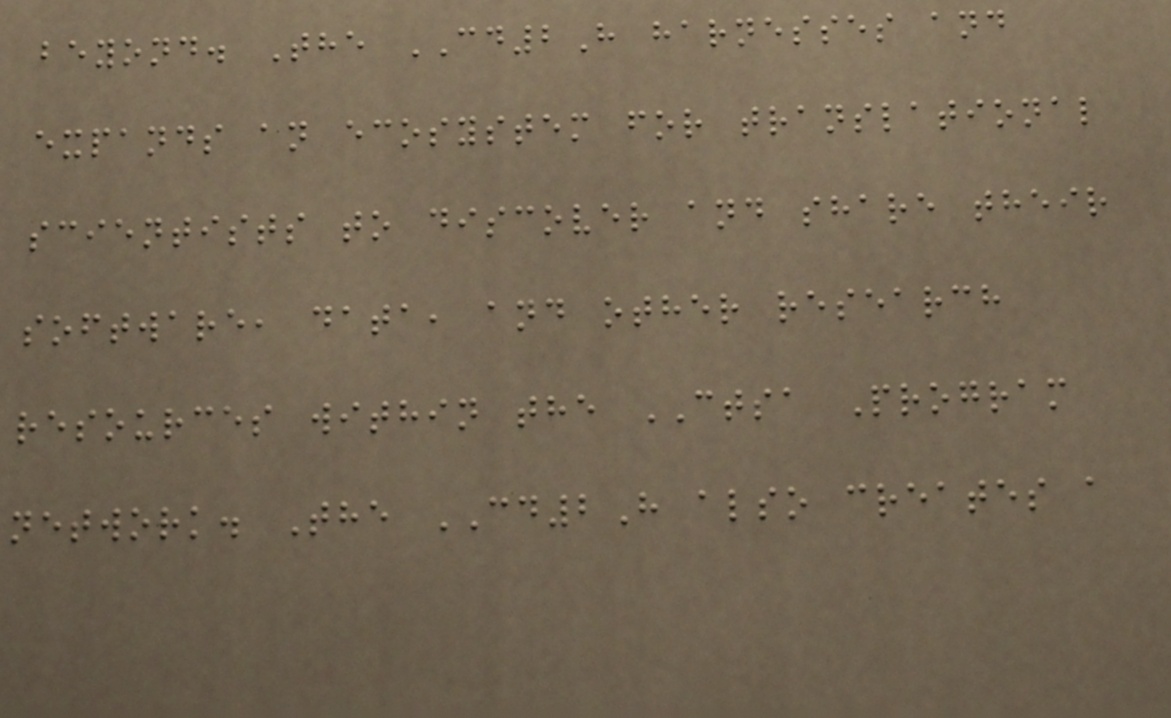beyond. The CD2H harnesses and
expands an ecosystem for translational
scientists to discover and share their
software, data, and other research
resources within the CTSA Program
network. The CD2H also creates a
